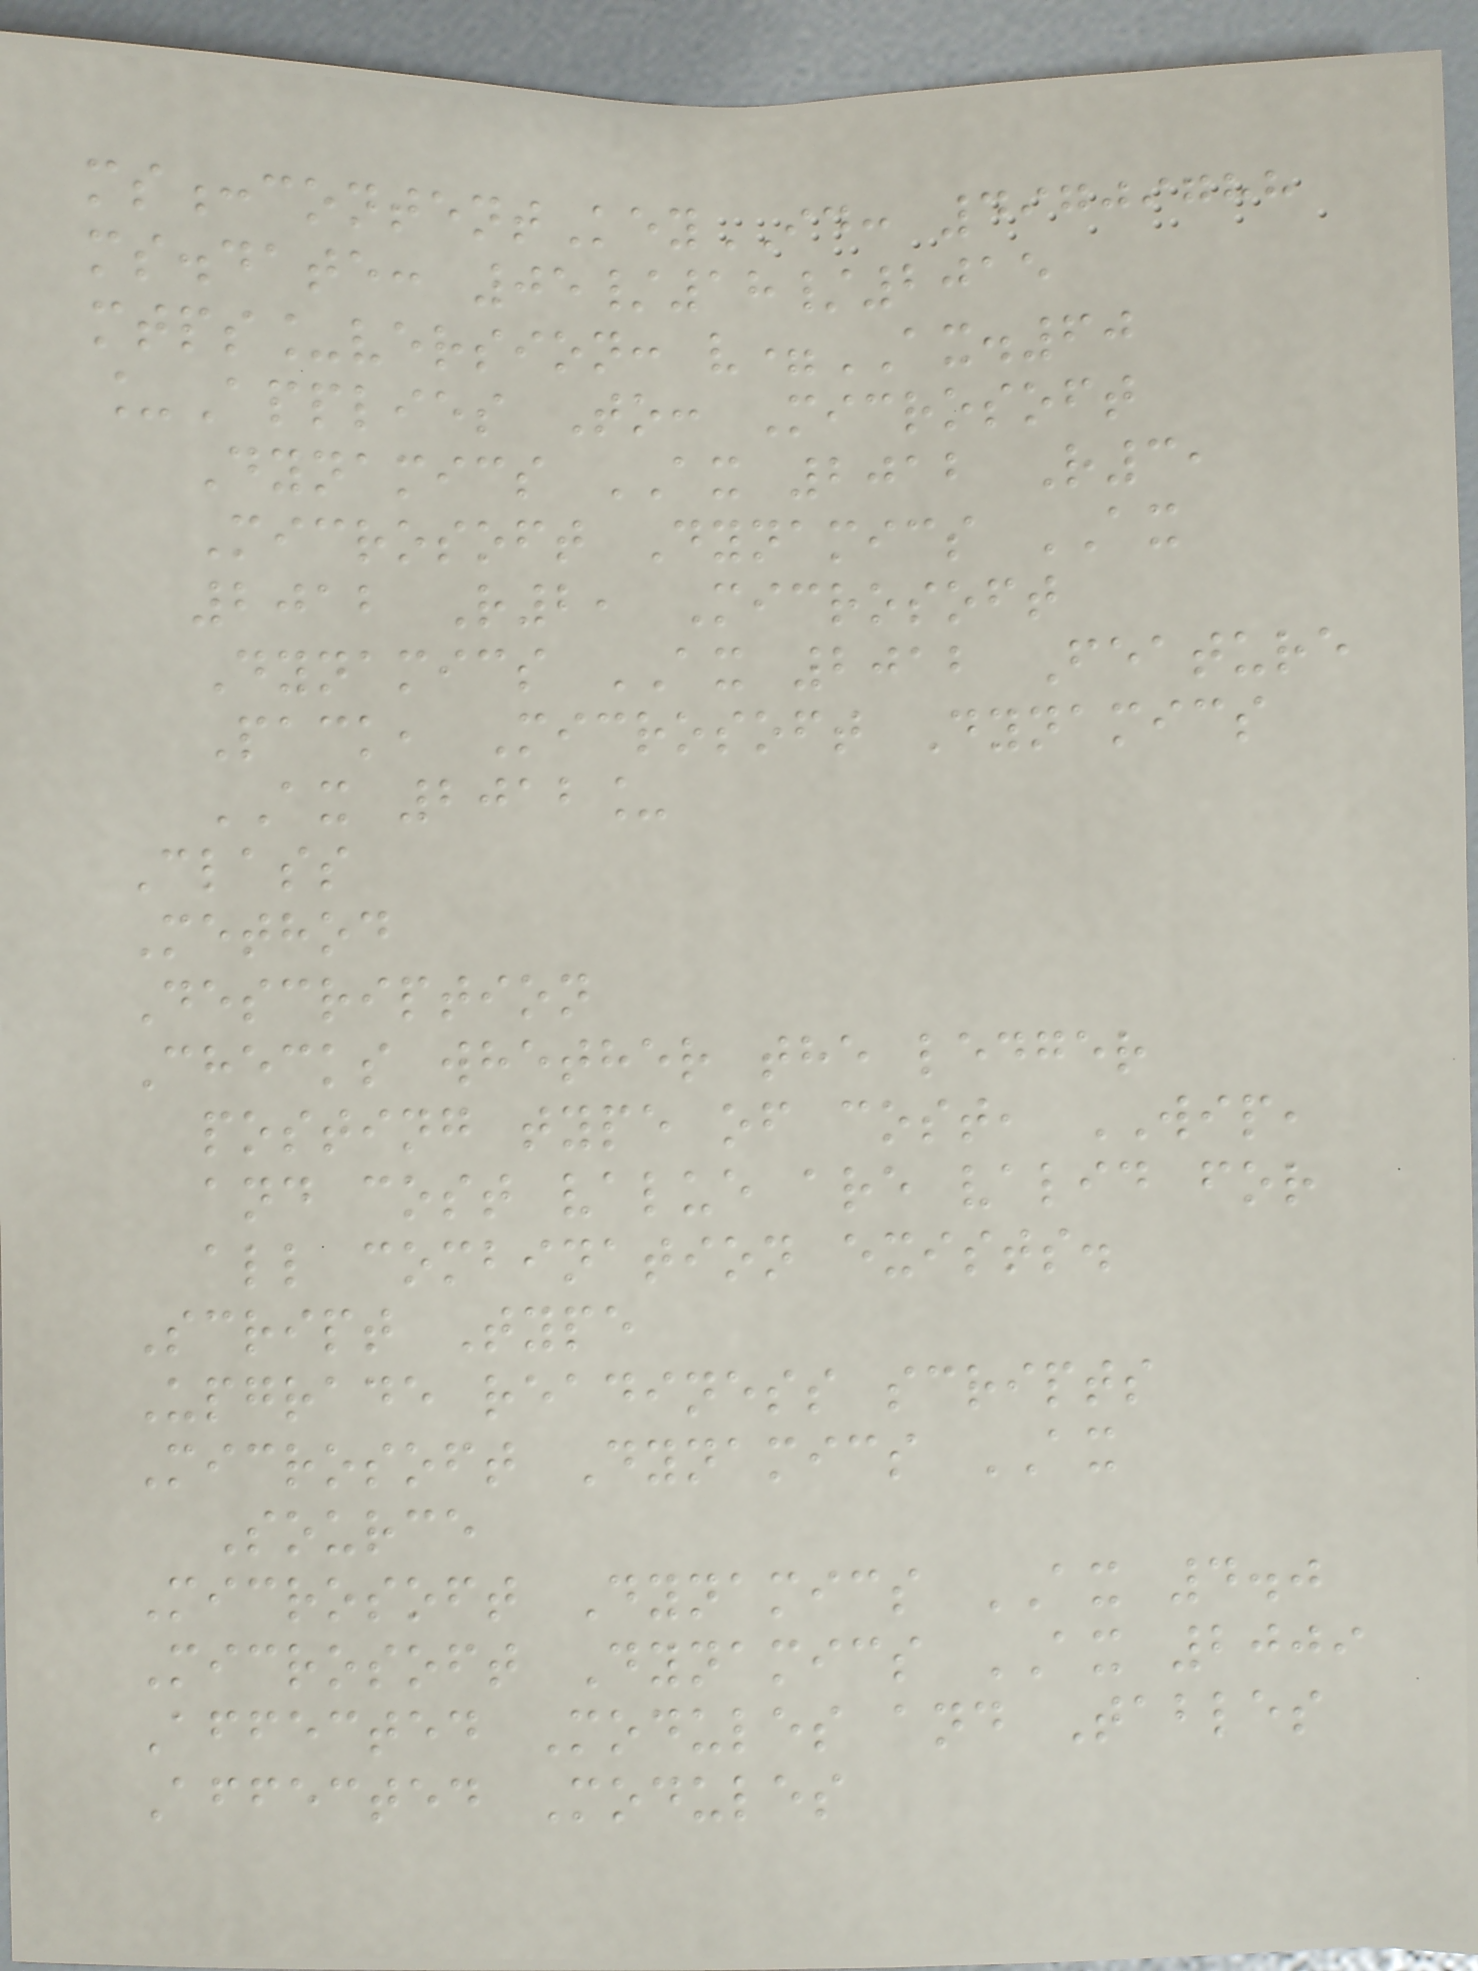ms:contentKeyID: 49709788
ms.date: 05/18/2015
mtps_version: v=AX.60
_Applies To: Microsoft
Dynamics AX 2012 R3,
Microsoft Dynamics AX
2012 R2, Microsoft
Dynamics AX 2012 Feature
Pack, Microsoft Dynamics
AX 2012_
Class
Method
Description
Checks whether the ledger
posting type of cost, WIP,
and cost value are valid for
all combination exists.
Script Type
Upgrade readiness scripts
Microsoft Dynamics AX
Source
Microsoft Dynamics AX 4.0
Microsoft Dynamics AX 2009
Affected Modules and Tables
Affected Modules
